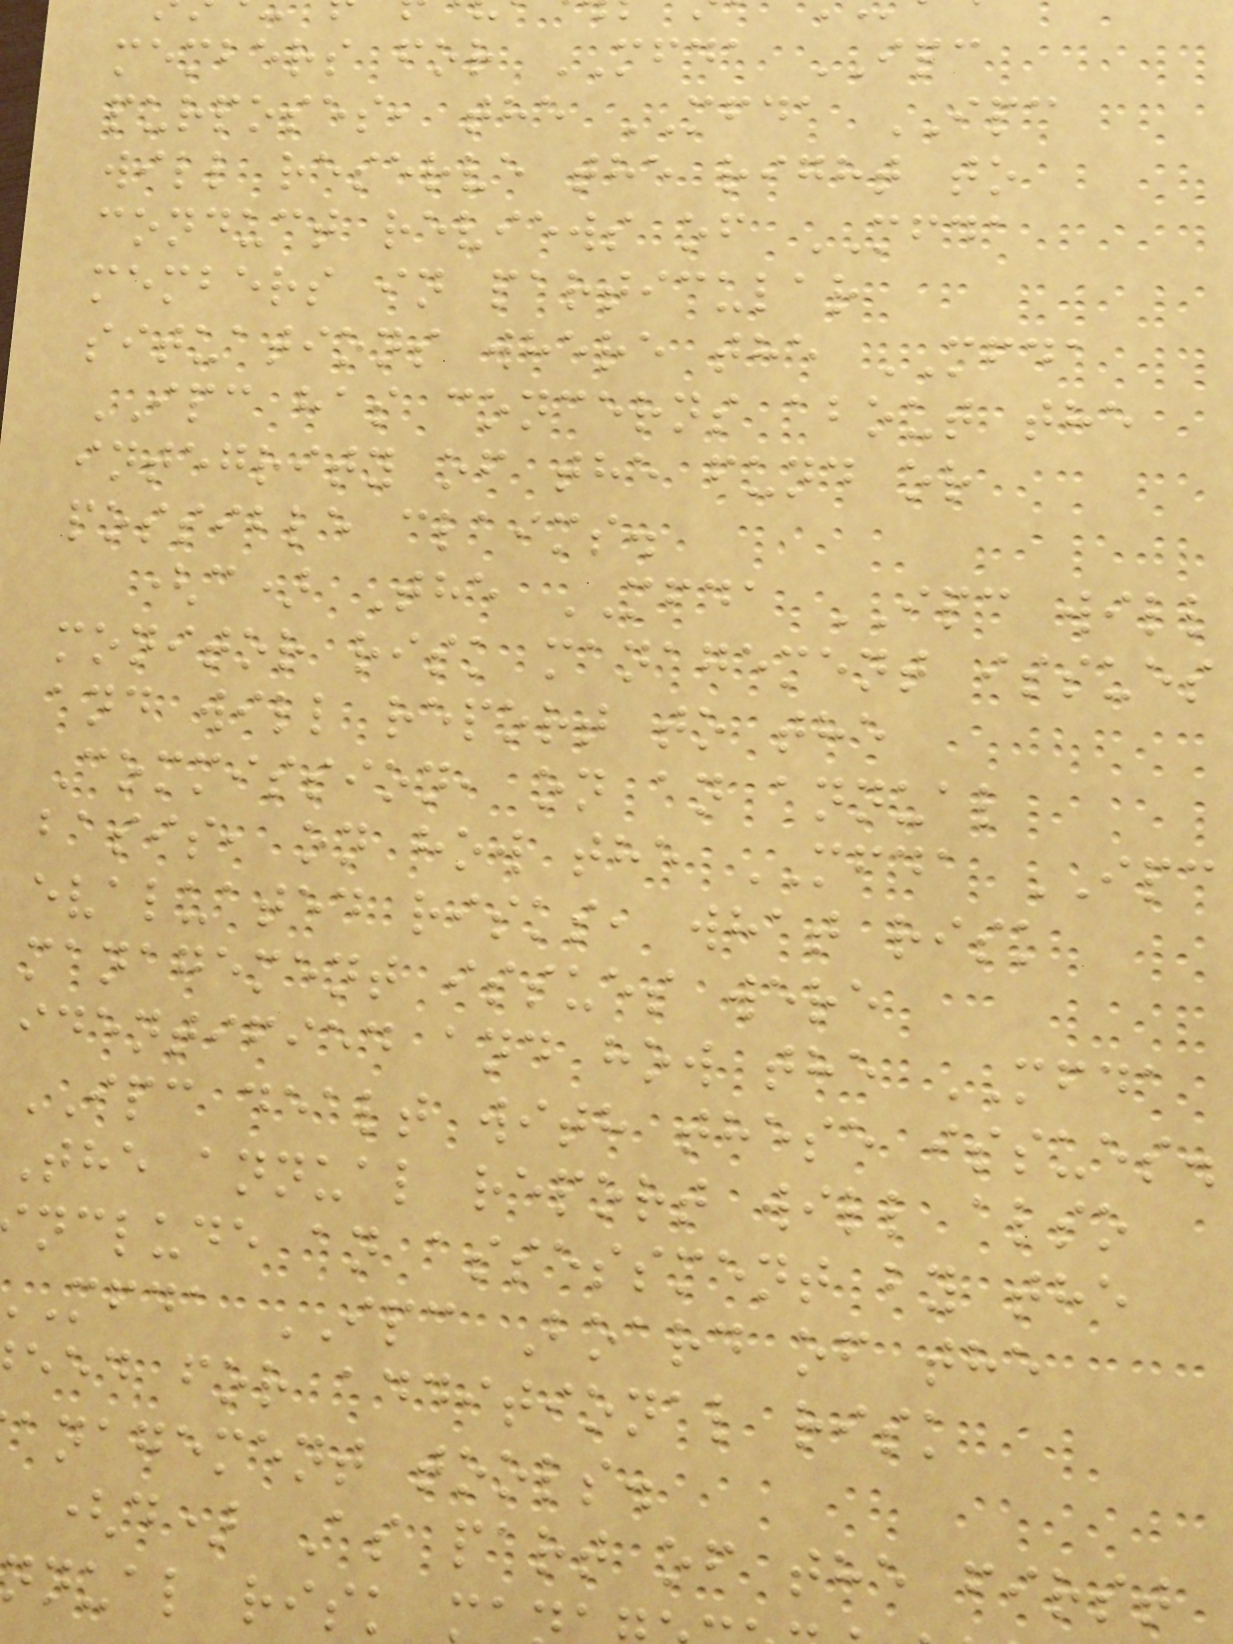members for MFDA IPC
purposes, the MFDA IPC
will reserve the right to
conduct reviews of MFDA
members in particular
situations where the MFDA
IPC has concerns about the
integrity of the fund or
possible claims.
(c) The MFDA IPC will
monitor risk management issues
and will report to the
Commission, on an annual
basis, on how the MFDA IPC
evaluated risks, what risk
management issues were
identified and how the MFDA
IPC dealt with these issues.
The annual report will also
nclude an assessment by the
mfda IPC Board of the
eed for additional risk
anagement tools.
(d) As part of the first
nnual risk
